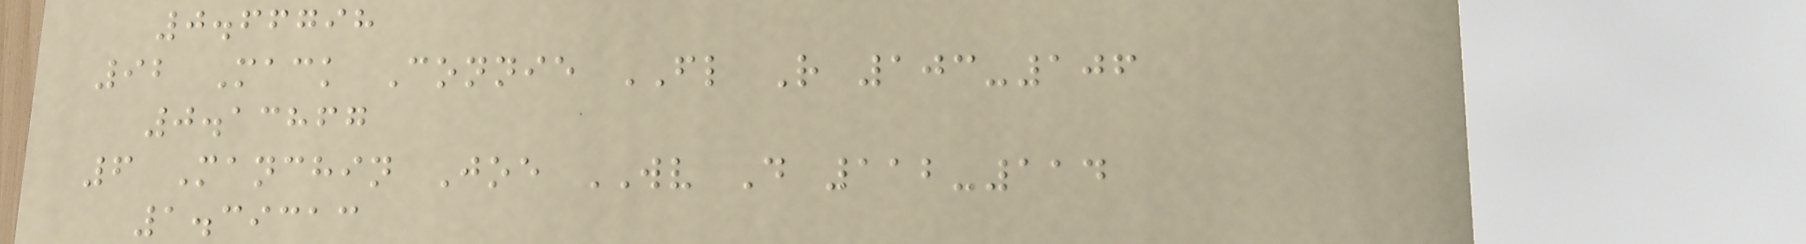0.66798
92 Mack Connie FL R 103-106
0.13867
6 Manchin Joe WV D 112-114
1.39313
